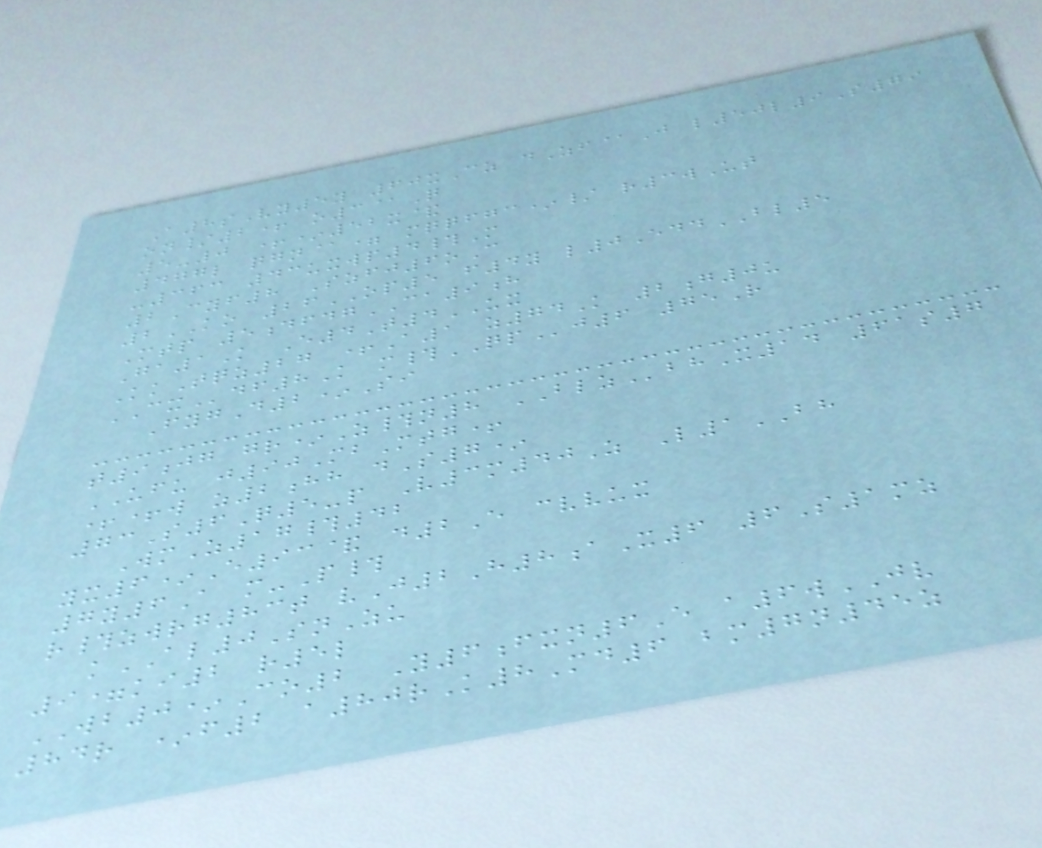A8sVy5y 60xCz dZf@J l50l9S79
on/2+ o3@Q
5-0 +*52x&
477l qgn@= mqqfgc*/ r3wUt
-363 43uxwp4#M
2Cyf8 Szfj6oC
2KO 26OP5 f4y l0EddBL5
Mtp 5dfdgCA9h
Ga1K E4T4UX
KkTqz27 +A1 z74K 2g0u
CXdf8K m#QPj6 75R
FygD2*Si
t9jg gr*Z#n8 BLZbhX14 61s7
UFU j90MbMtg+
++w z2hh dS7*
73S6Q5-p V3m40Z L1BH
WmZ17#42
yx6*E93& d2E cvvux
7y6A m-P#
r#zwrg83t vJ2H8aX6 6S1mz
kAL0SnZu
9=ki2 r5l
WB0*Co2 Y6fxn6E a6wJV
84r *f2 a80rK8Md6 bm7n45z
